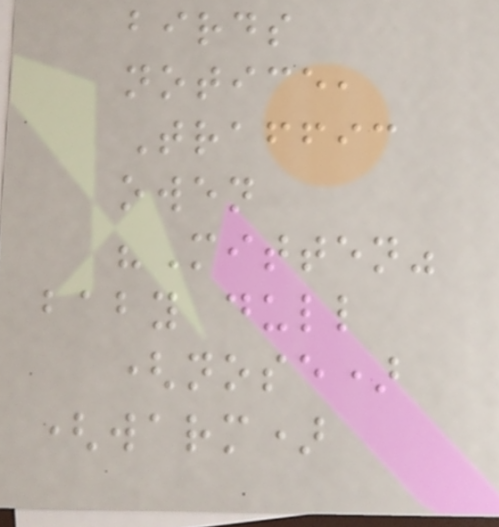birds
notice,
Traffic
owen
"Mitten"
baby dull
(nose)
(warm)
